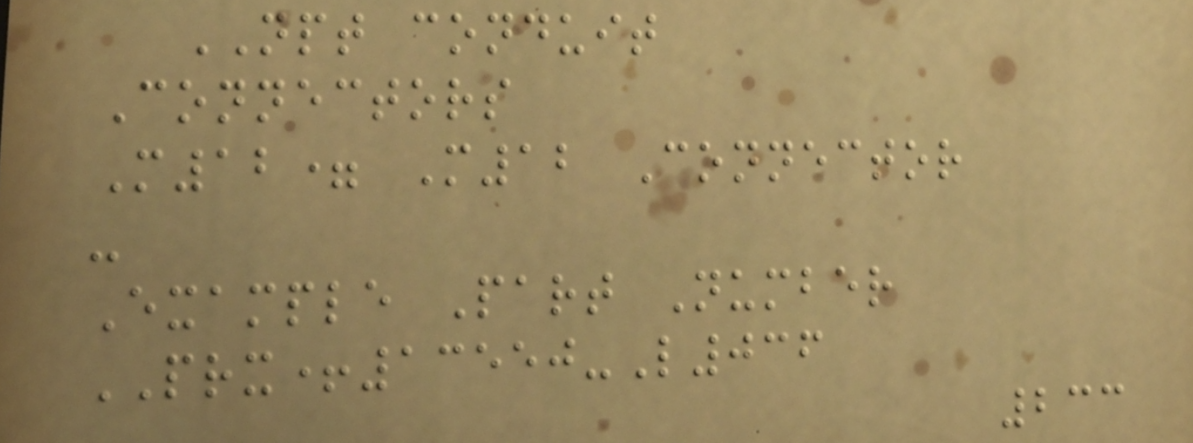NPT conduit
Connectors
M12= M12 Connector
-
Example Part Number
PRX+13550-L036
233
